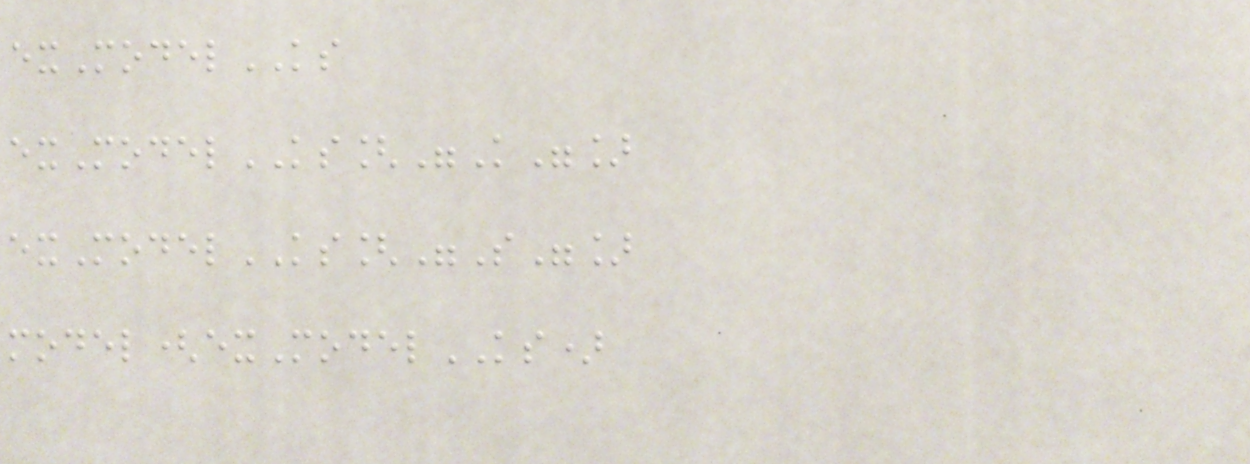exModelKS
exModelKS["K"]
exModelKS["S"]
model(exModelKS)
